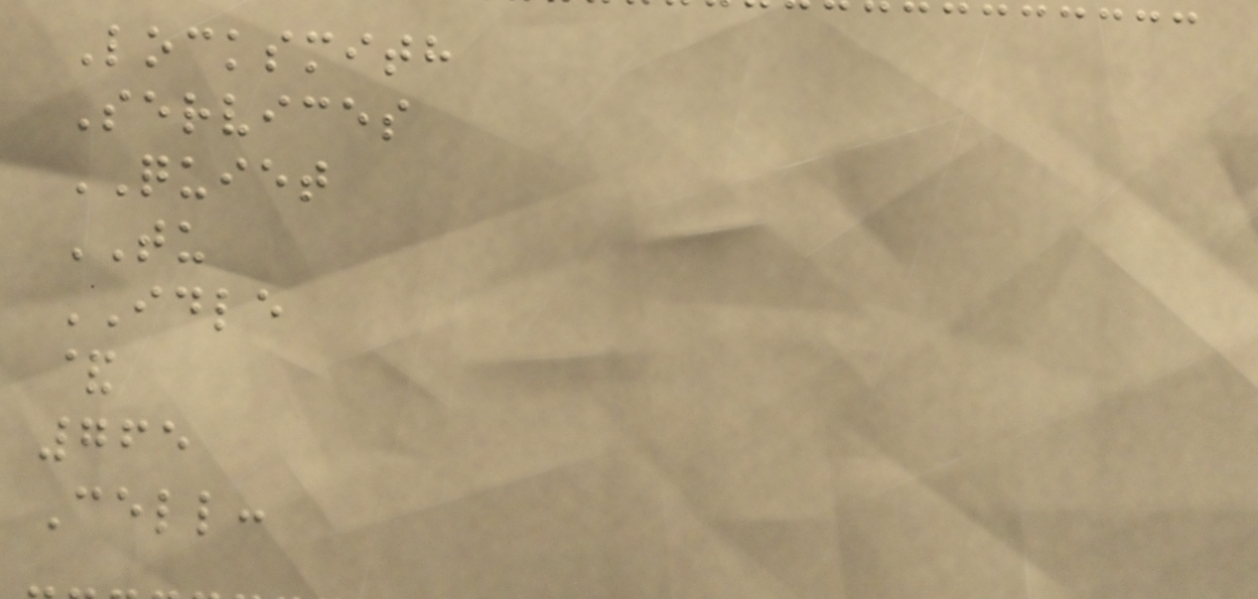Locksmith
Services
QUIET
TU
IDLE
&
765
Cell:
